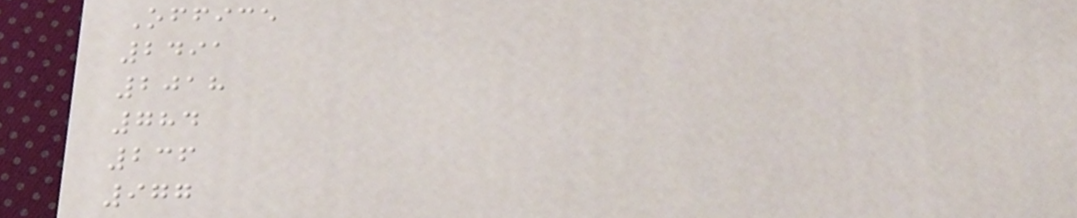Office
2491
2018
784
236
977
